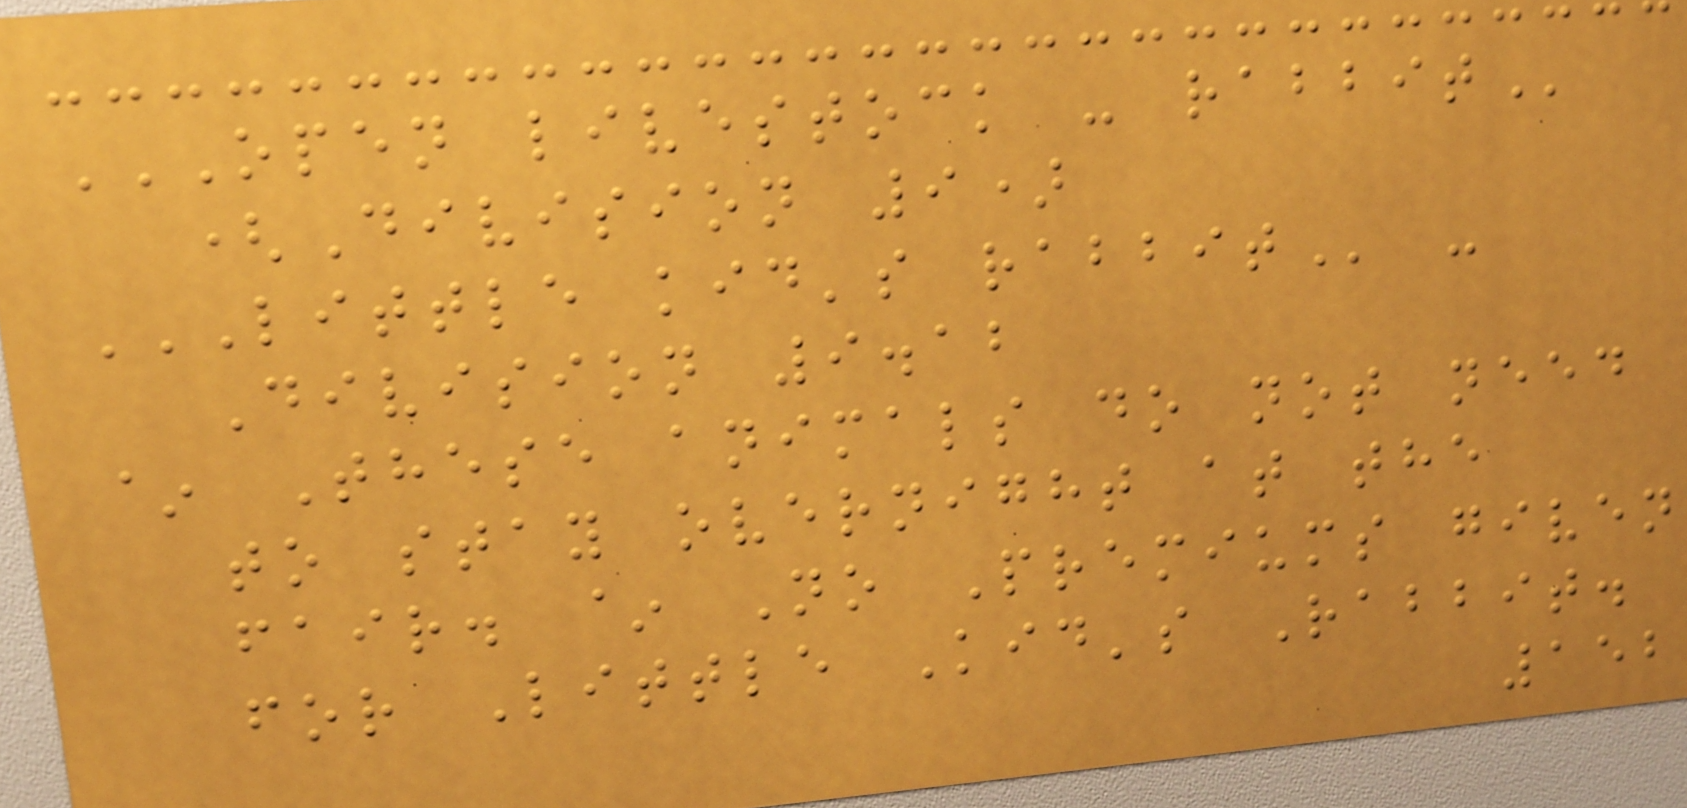OPEN LIVESTOCK - RABBIT
(Division 9)
LITTLE KID'S RABBIT -
Division 9.12
~ These animals do not need
to stay overnight at the
fair. ~ No Premiums given
for Little Kid's Rabbit.
152
